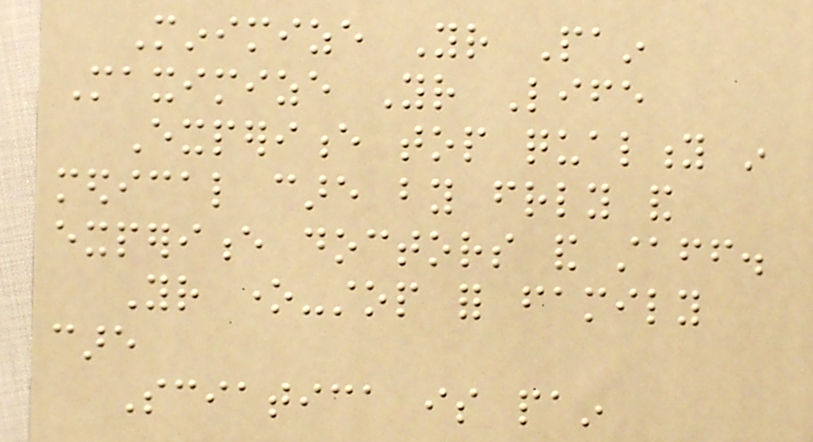Minimize Your Pain
Maximize Your Life
Experience top quality in
medical care by friendly and
experience doctors and staff.
Your one-stop for family
care
Sciatica is pain
